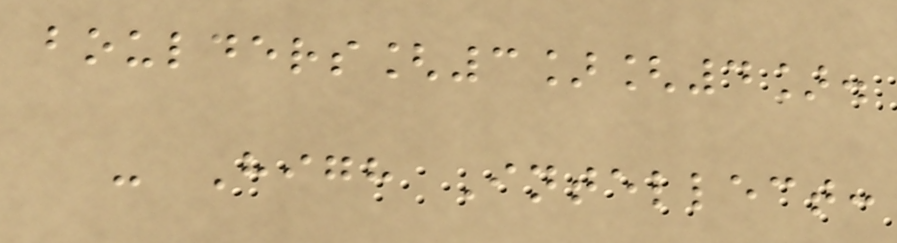boulders[3][4].
- High Intellect:
